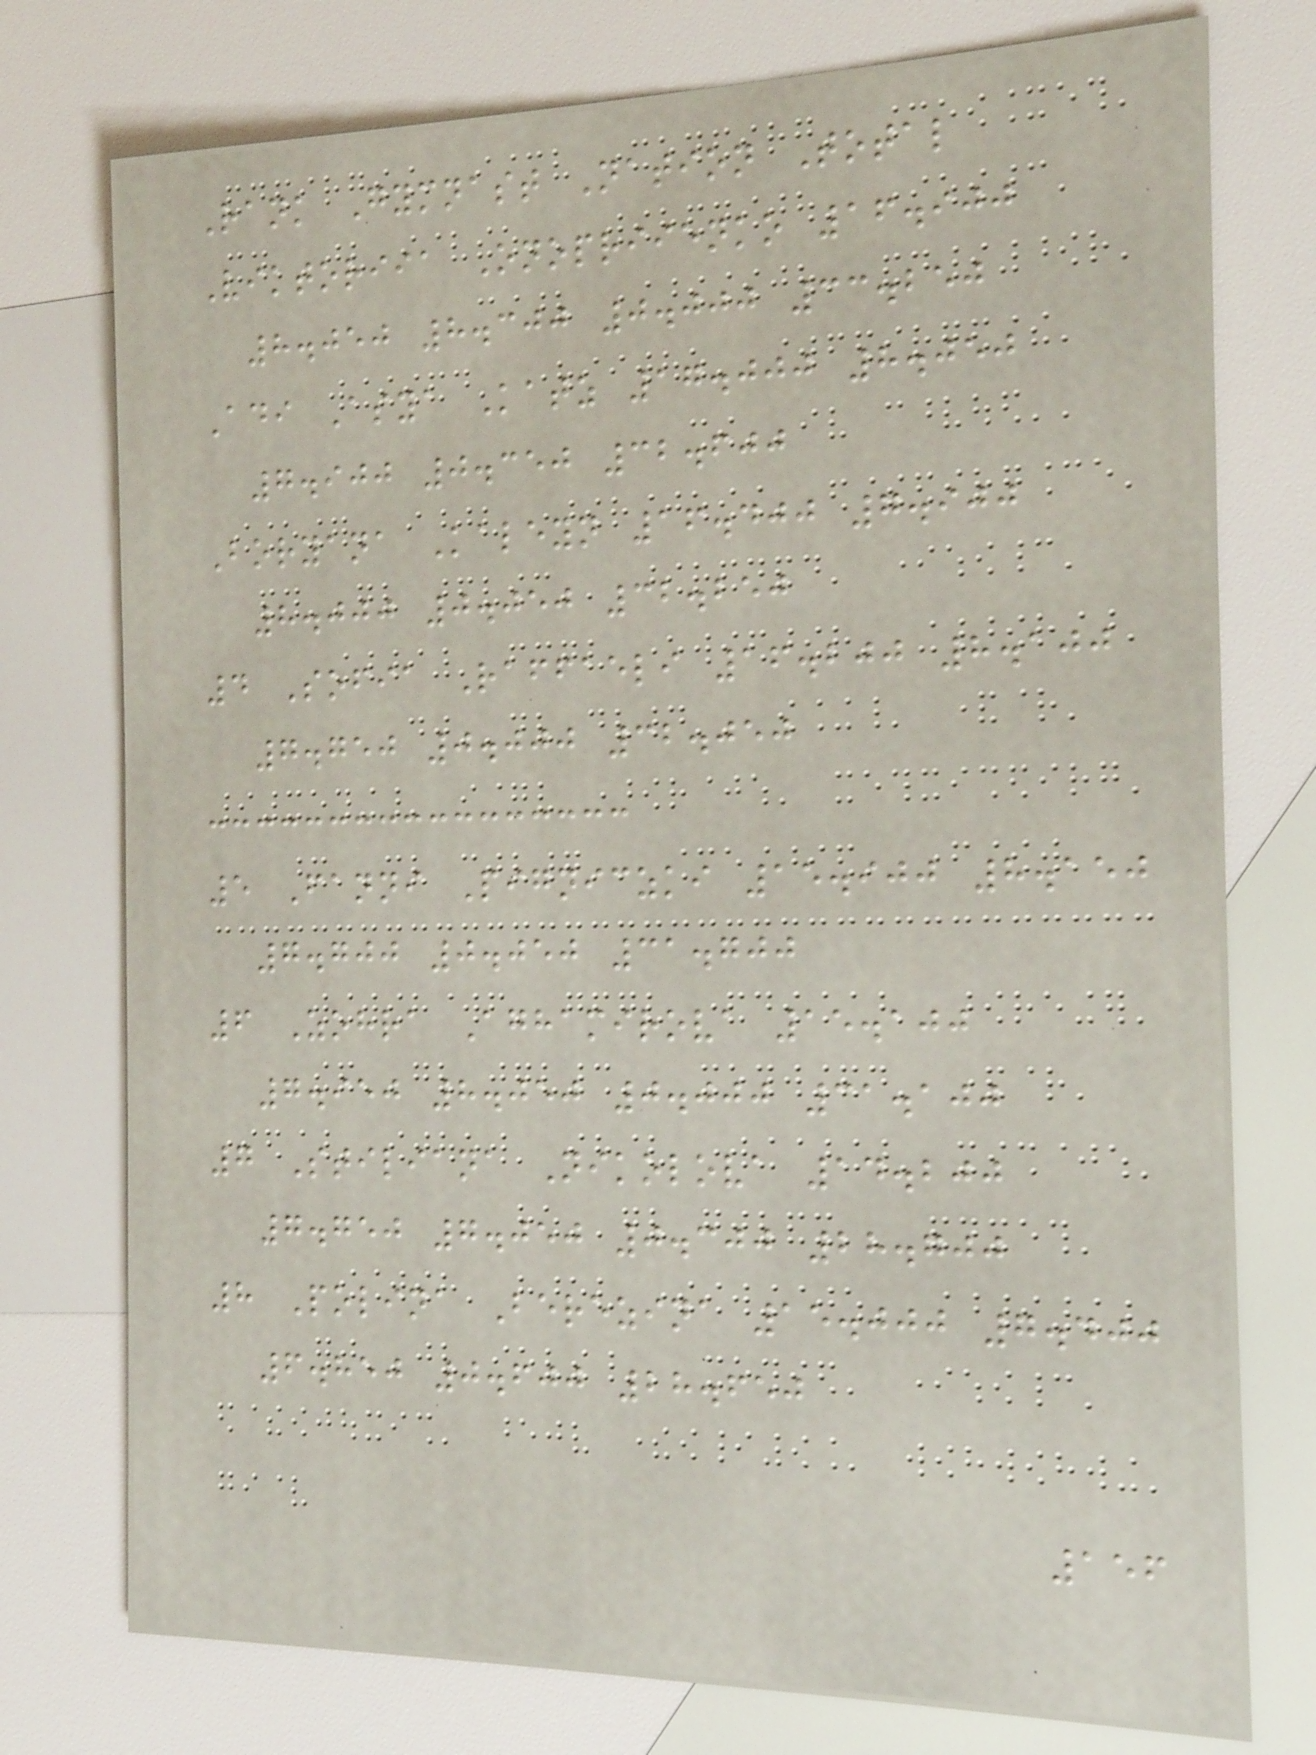Rank Gymnast Nation Total
Viktoriia Onopriienko 16.900
8.050 8.300 0.000 33.250
Adi Asya Katz 17.000 8.050
7.900 0.350 32.600
Boryana Kaleyn 16.400 7.900
8.000 0.050 32.250
4 Sofia Raffaeli 16.200 8.100
7.750 0.000 32.050
5 Fanni Pigniczki 15.900 8.150
7.700 0.050 31.700
6 Zohra Aghamirova 15.100
7.950 8.050 0.000 31.100
7 Stiliana Nikolova 14.200
7.750 7.050 0.300 28.700
8 Polina Berezina 15.000 7.400
6.850 0.600 28.650
156
